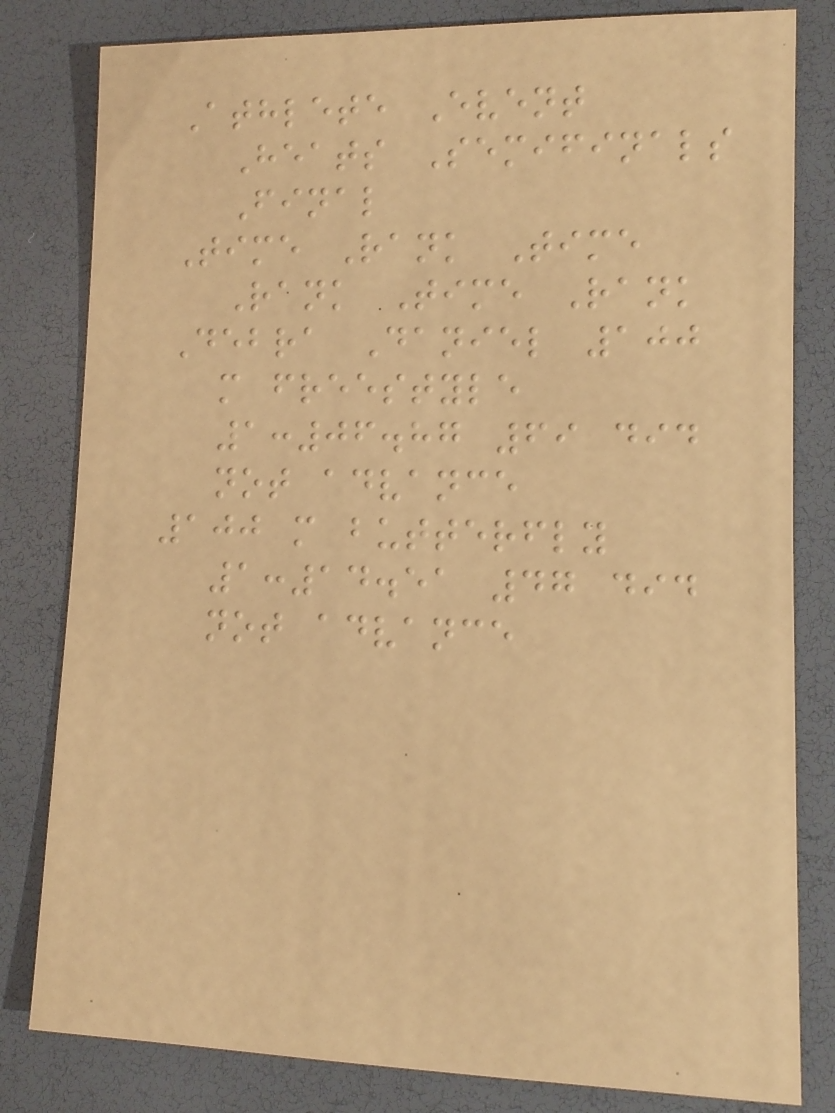Athlete Event
Heats Semifinals
Final
Time Rank Time
Rank Time Rank
Debra Daniel 100
m freestyle
1:06.87 69 did
not advance
100 m butterfly
1:14.51 47 did
not advance
